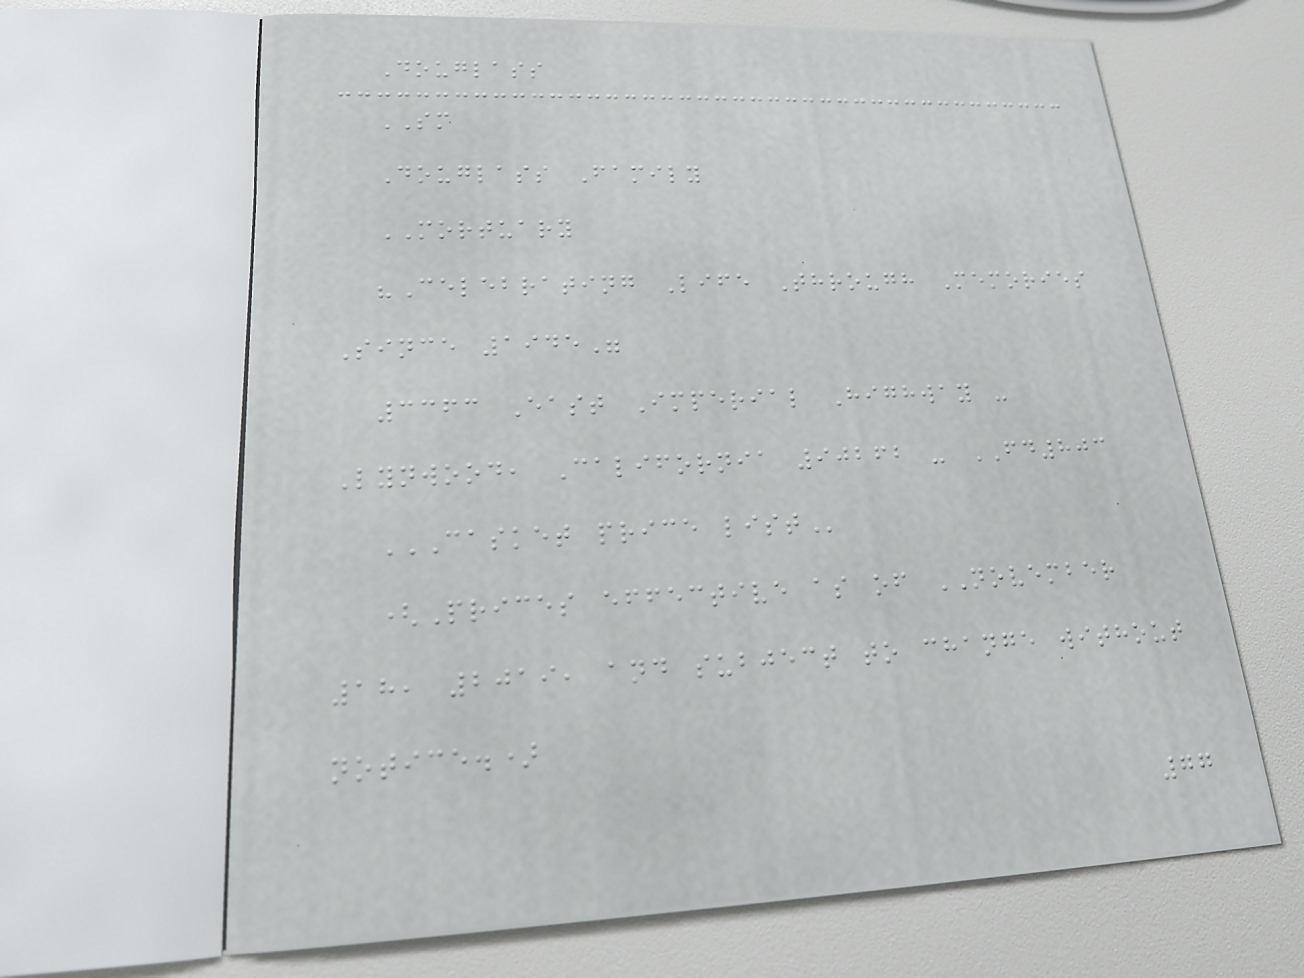Douglass
SM
Douglass Family
MORTUARY
"Celebrating Life Through Memories
Since 1945"
3363 East Imperial Highway -
Lynwood, California 90262 - FD803
CASKET PRICE LIST
(Prices effective as of NOVEMBER
18, 2019, and subject to change without
notice.)
77
